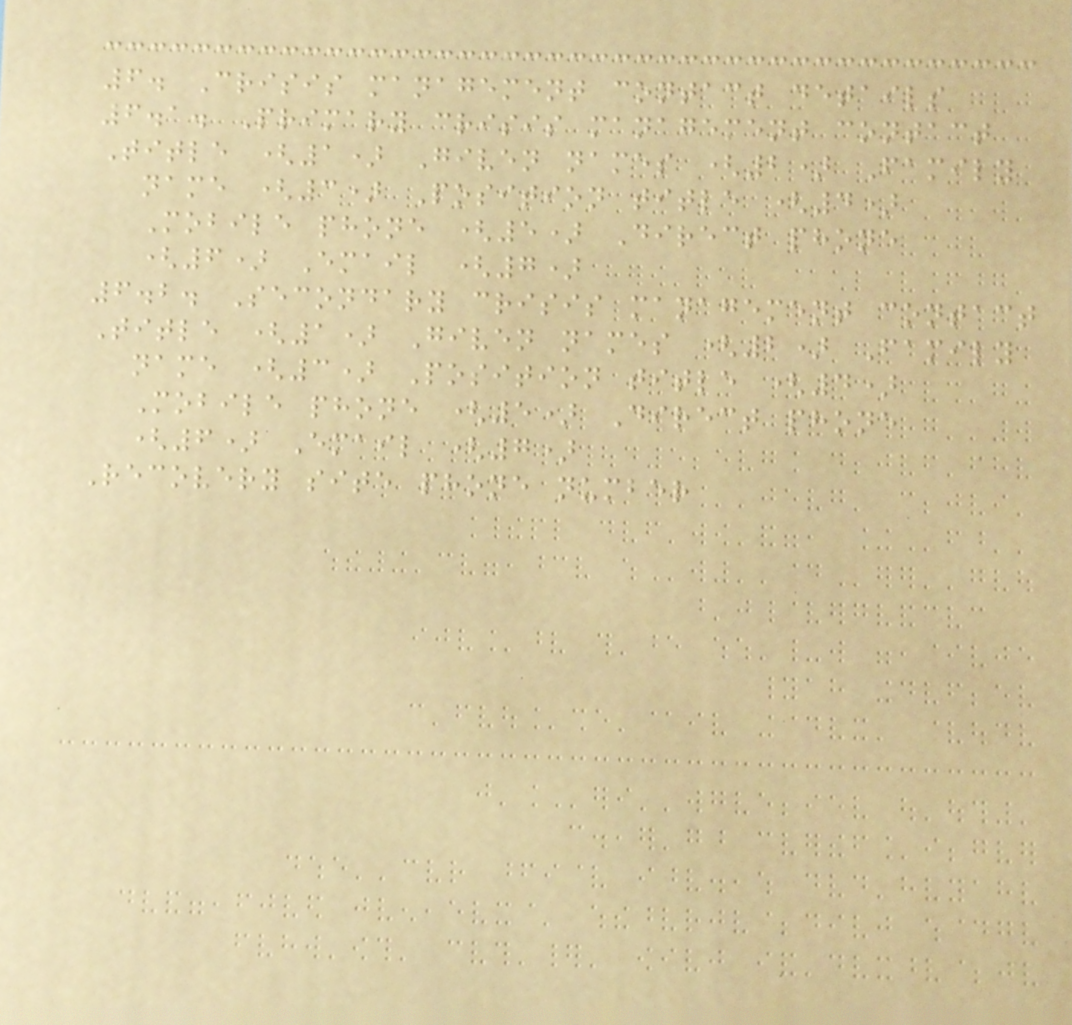6. Crisis management contact details
6.1. Primary crisis management contact
Title (1) Given names (2) Family
name (3) Position title (4)
Mobile phone (5) Direct phone
(6) Email (7)
6.2. Secondary crisis management contact
Title (1) Given names (2) Family
name (3) Position title (4)
Mobile phone (5) Direct phone
(6) Email (7)
Recovery site phone number
